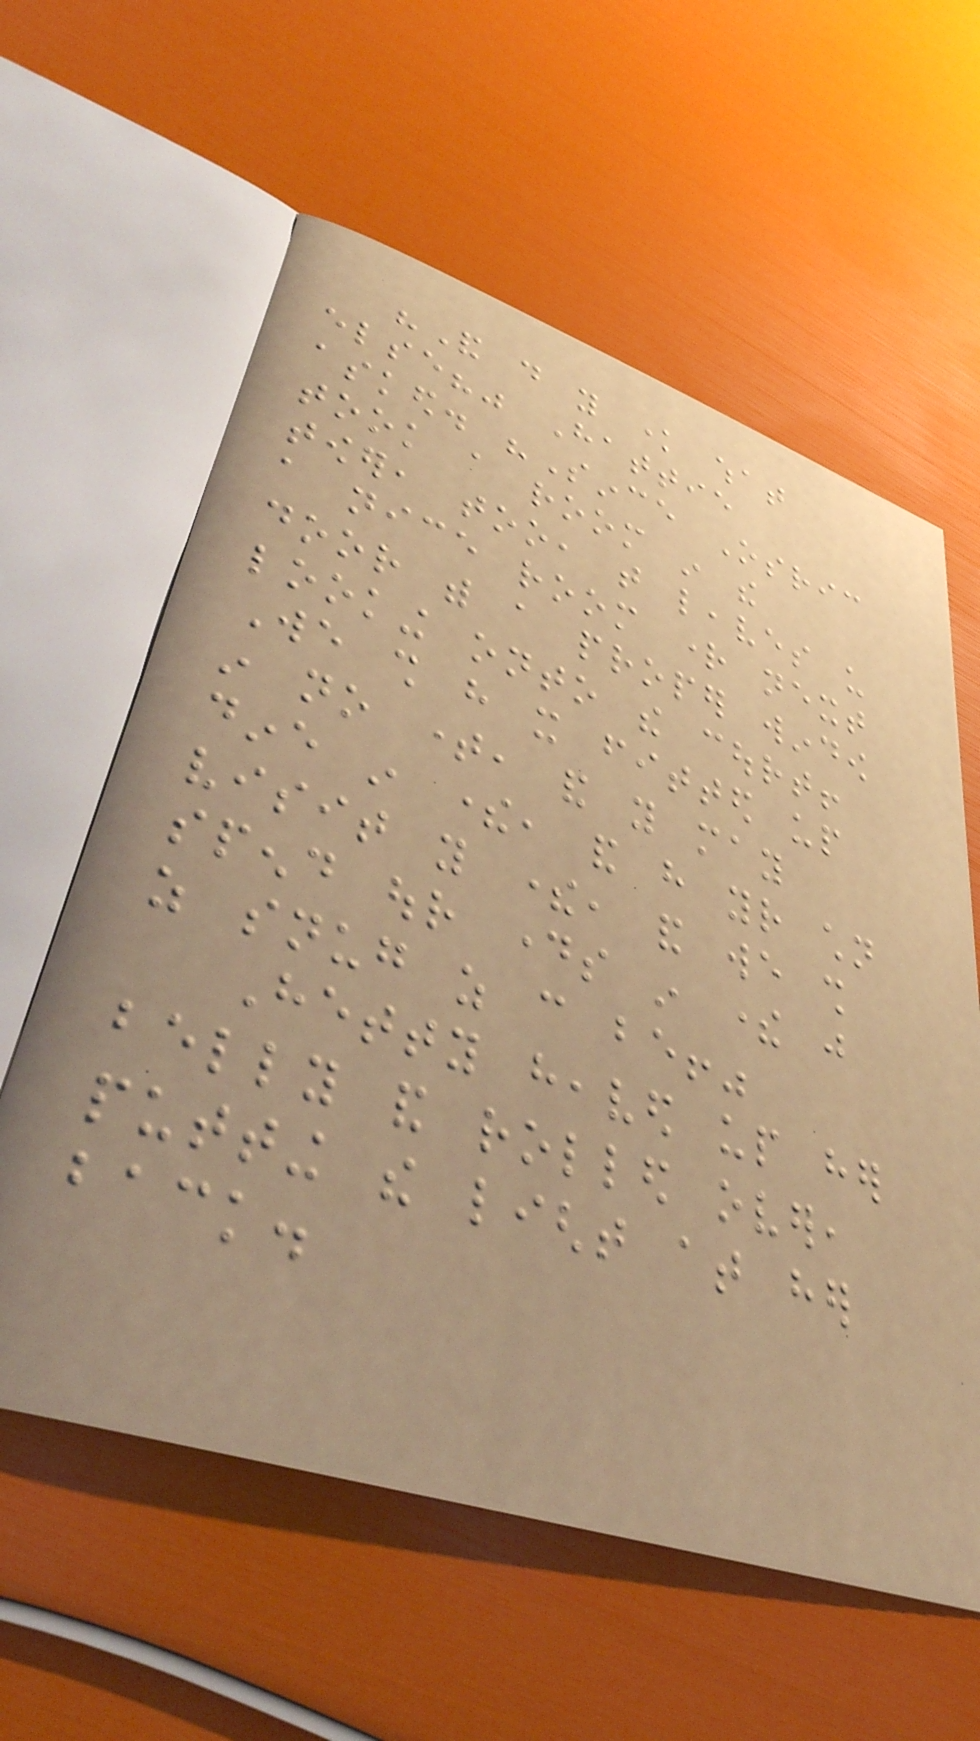"And do you know what
else?" Hattie
asked. "Since Osric
took a room in the
tower, too, that leaves us
a nice room right next
door with a proper window
looking onto the court!
We shall have it fitted up
in no time, and you may
dine in there, and have your children
visit you there, and we shall
spend our days in there just
as snug as can be!"
Hetty heaved up her
belly and rolled over,
putting the light at her
back.
